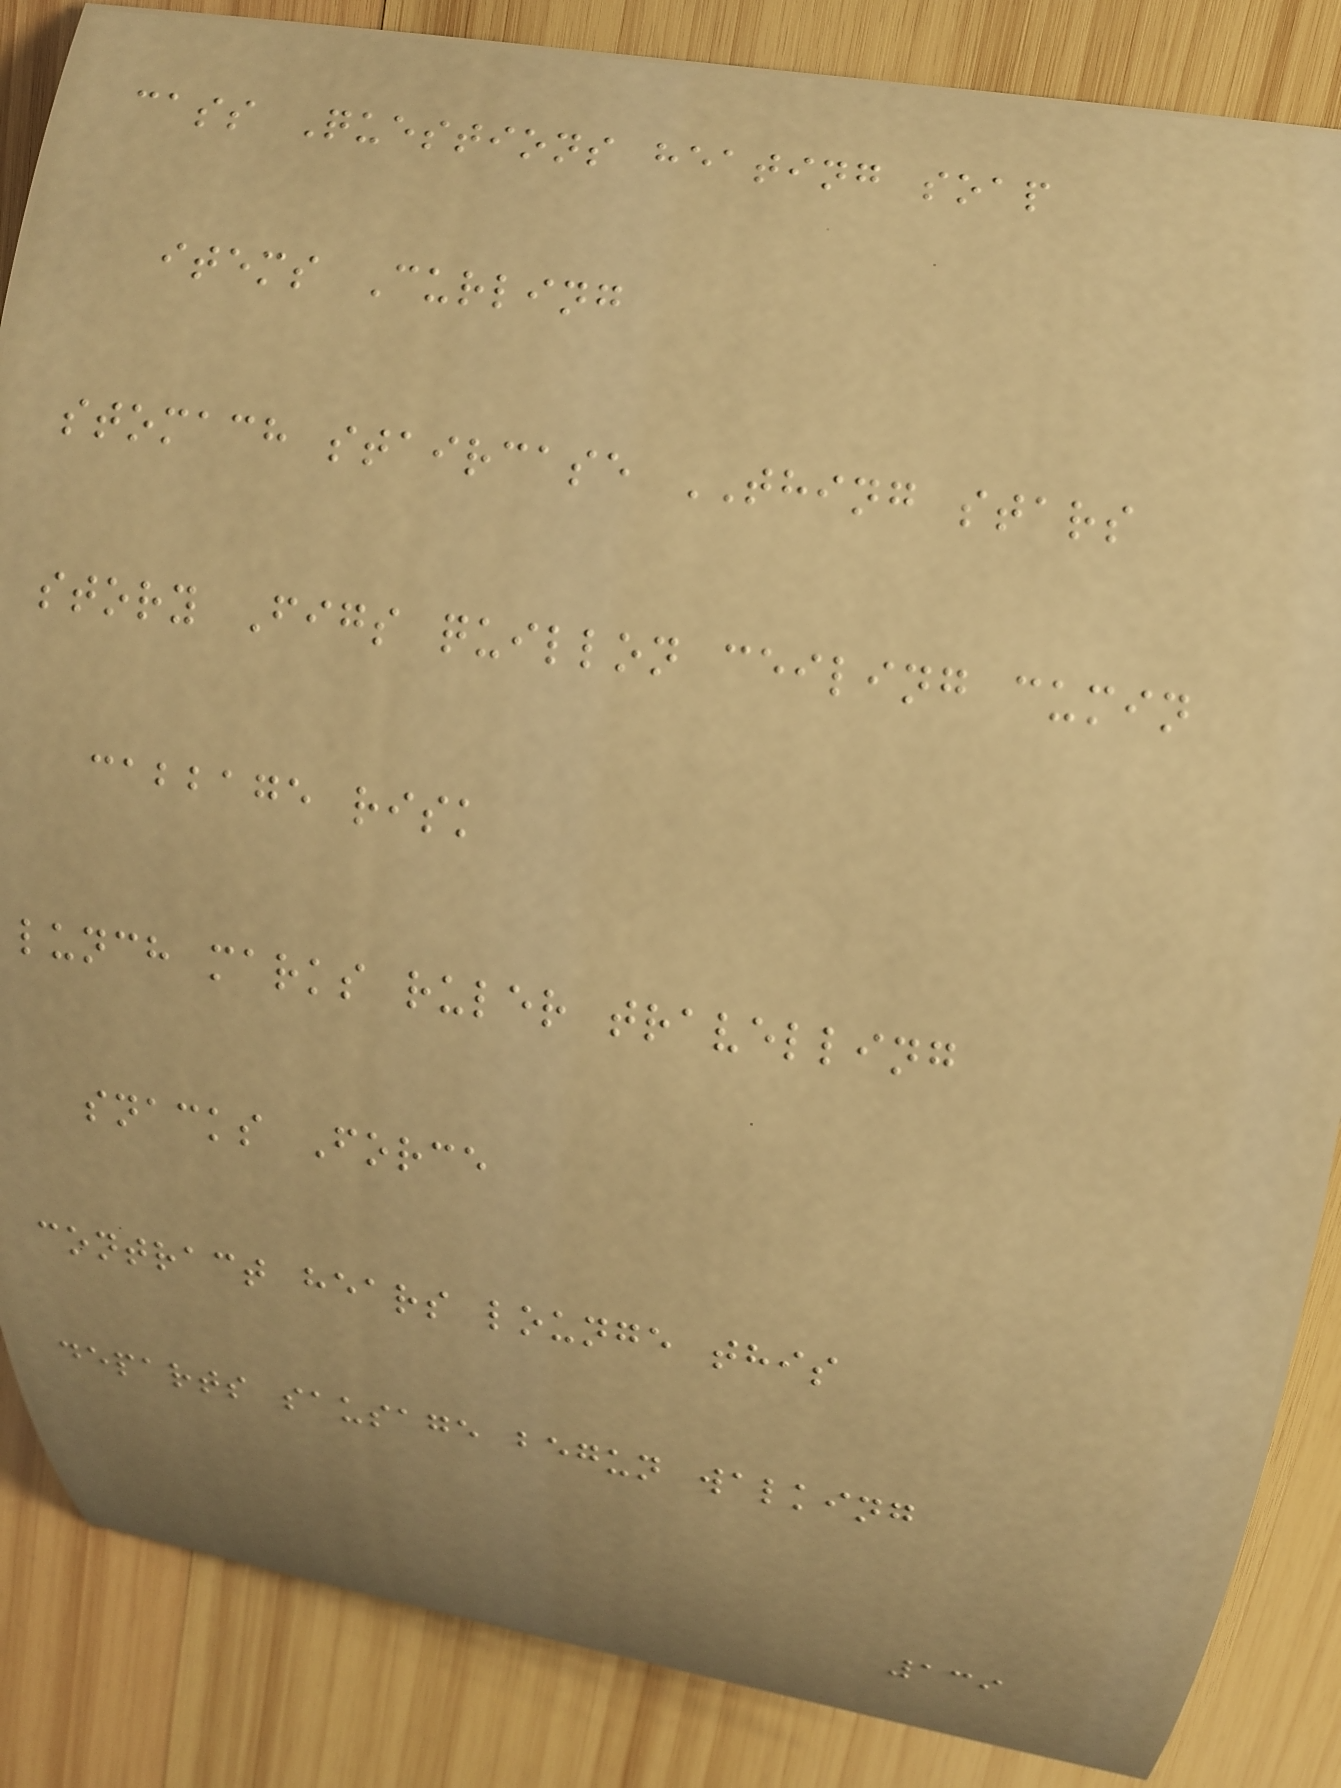cass Questions heating soap
items Curling
stomach staircase THING stars
story Figs quillon ceiling cumin
cabbage risk
lunch marks ruler travelling
snacks Force
contract hears lounge this
departs sausage begun walking
139
